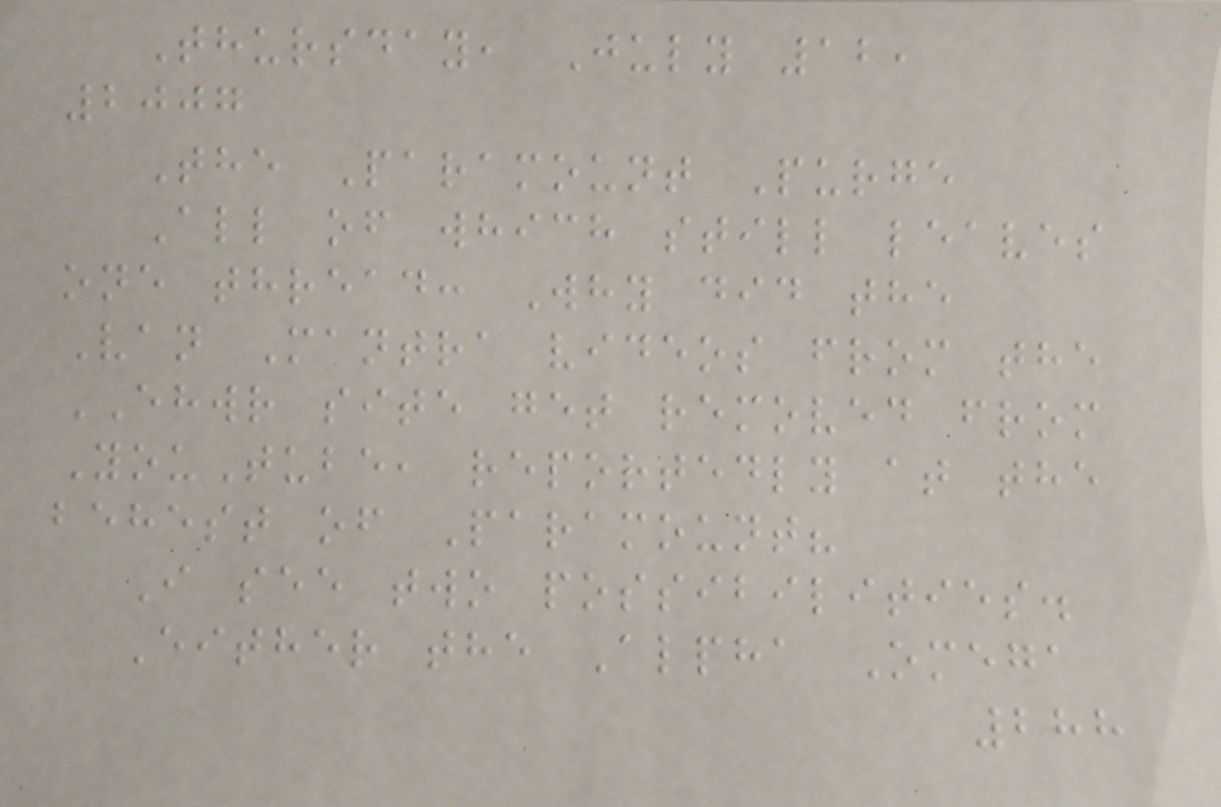Thursday, July 12,
2007
The Paramount Purge
All of which still leaves
one thread: Why did the
Van Mantra videos from the
EHWR site get removed from
YouTube, reportedly at the
behest of Paramount?
I see two possibilities.
Either the Alpha Omega
288
